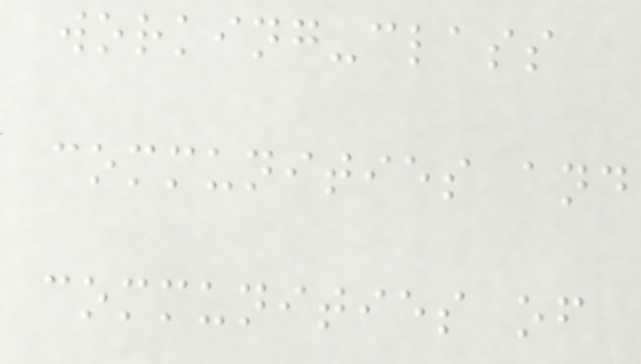working-class
communities and
communities of
